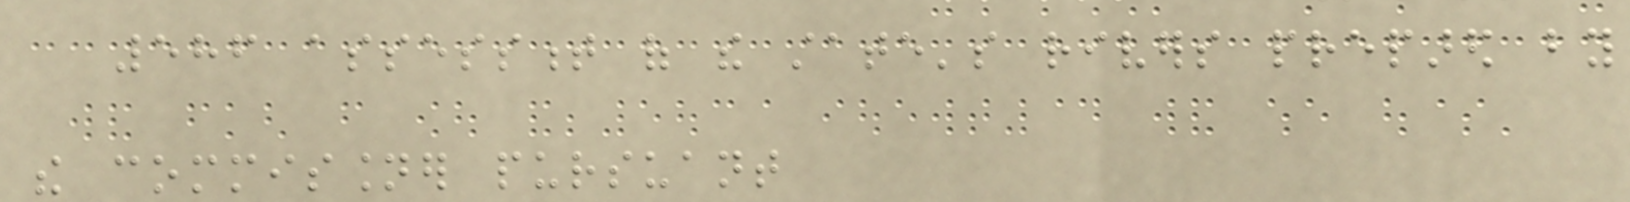586 assessment of the state's rivers prepared by
the commissioner pursuant
